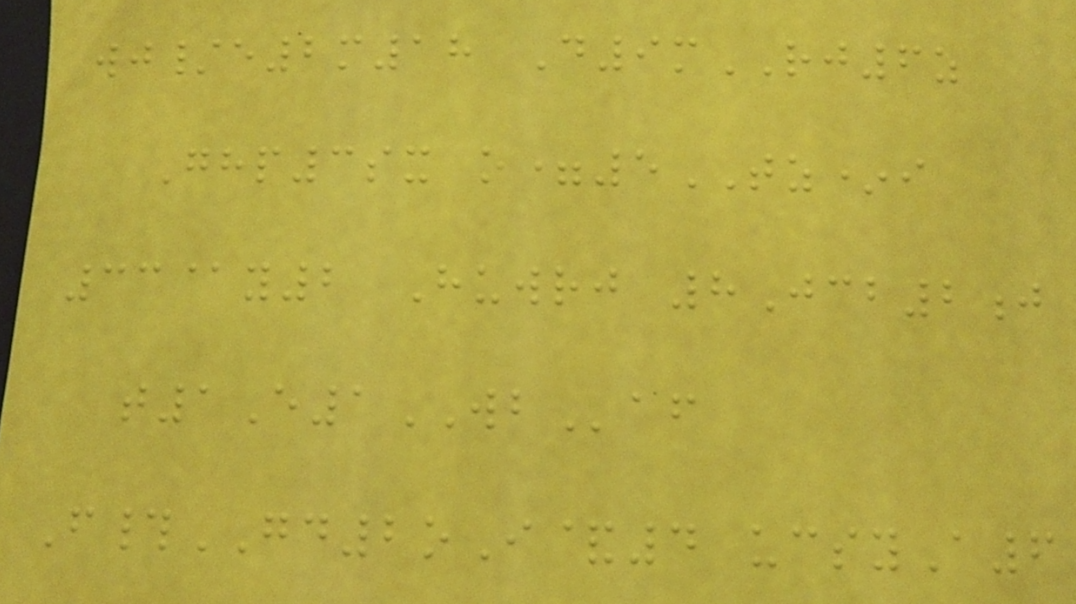wj/e2m18 D9mRJ6z
Ghp3sx o=5TZ*i
33@y2 Huwrj 8Jcb2j
t1E1WBaf
F#GD2oI&4 ucsyA6
